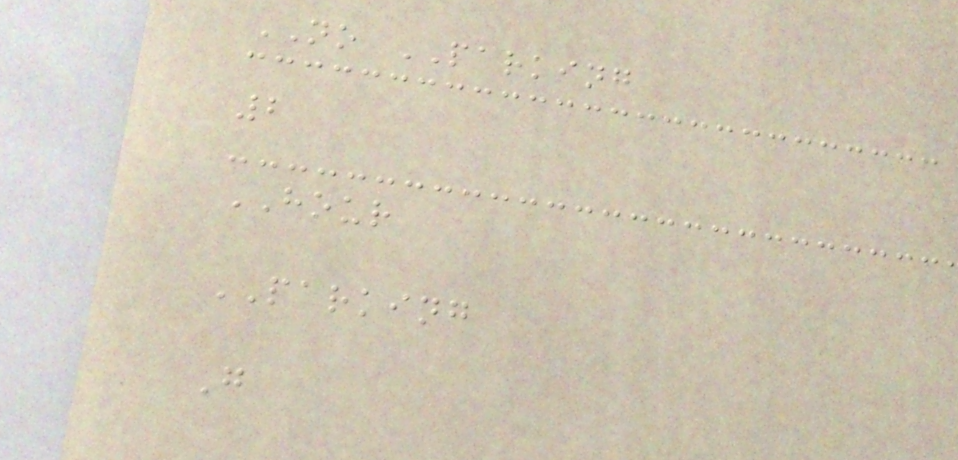NO PARKING
2
HOUR
PARKING
G
